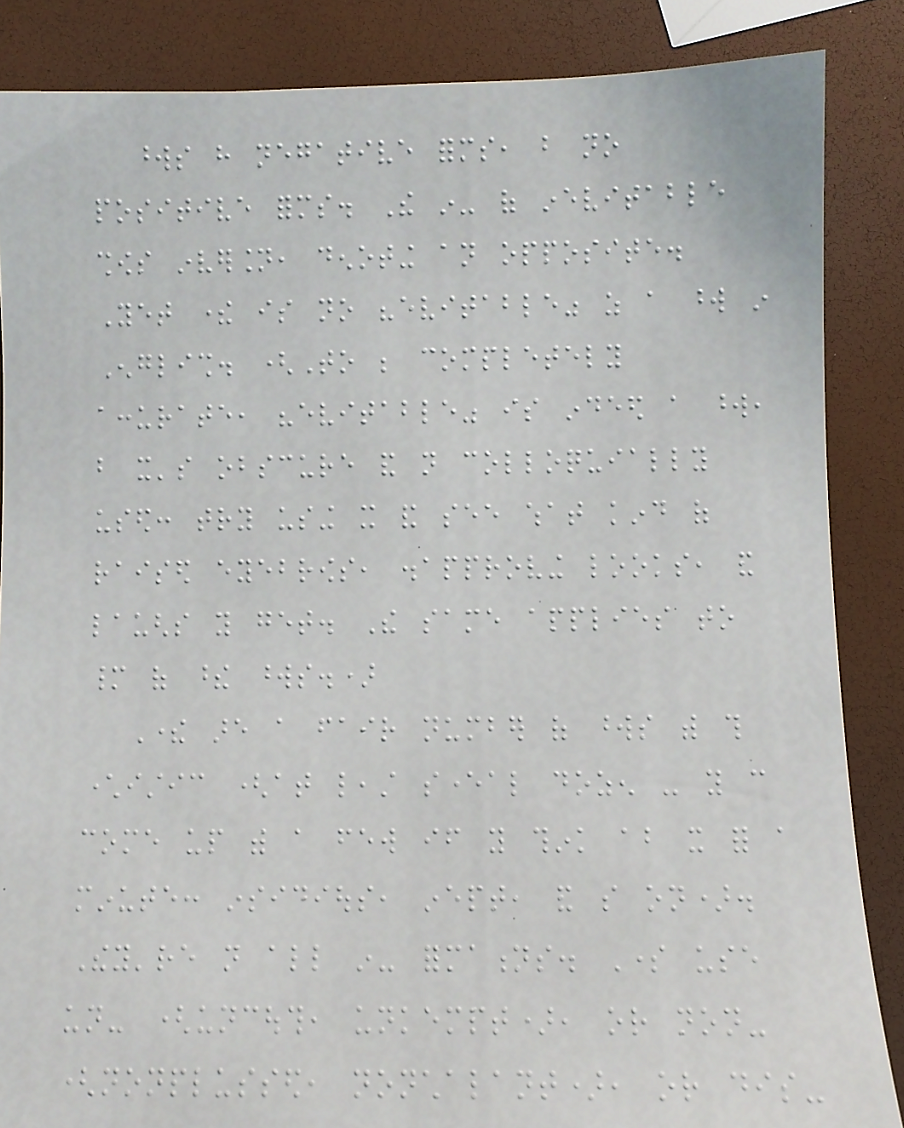words have negative forms, but no
positive forms. The in- of inevitable
shows inversion, denoting an opposite.
Yet there is no "evitable" as a word in
English. (To be completely
accurate, "evitable" is indeed a word,
but it's obscure and not colloquially
used: try using it and see what kind of
raised eyebrows, disapproving looks, and
laughs you get. The same applies to
many of these words.)
There are a fair number of words with this
characteristic (at least several dozen - you can
come up with a few if you think about it for a
minute: insidious, inept, and so on).
They're not all in- formations. Some use
un- (uncouth, unkempt), or non-
(nonplussed, nonchalant), or dis-
